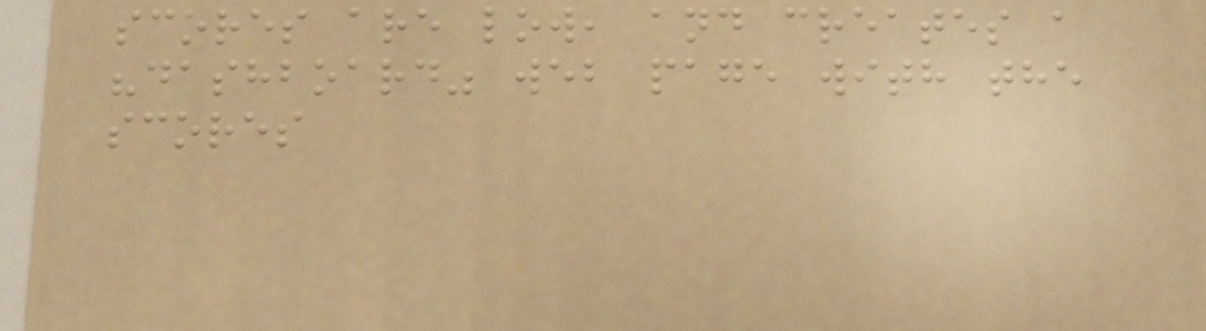scores are low, and creates a
"dashboard" web page with the
scores
